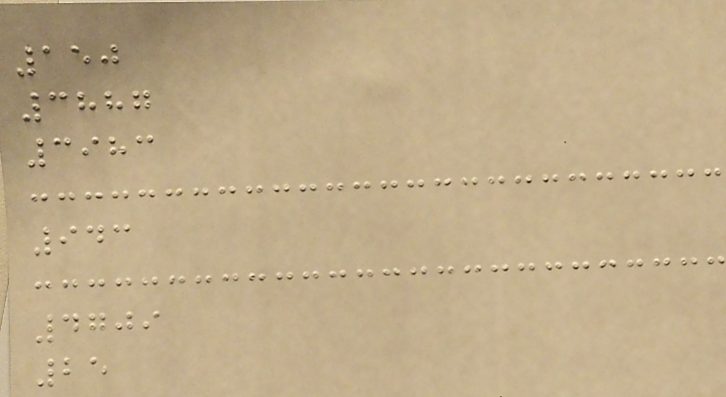150
3887
3983
943
4709
25
